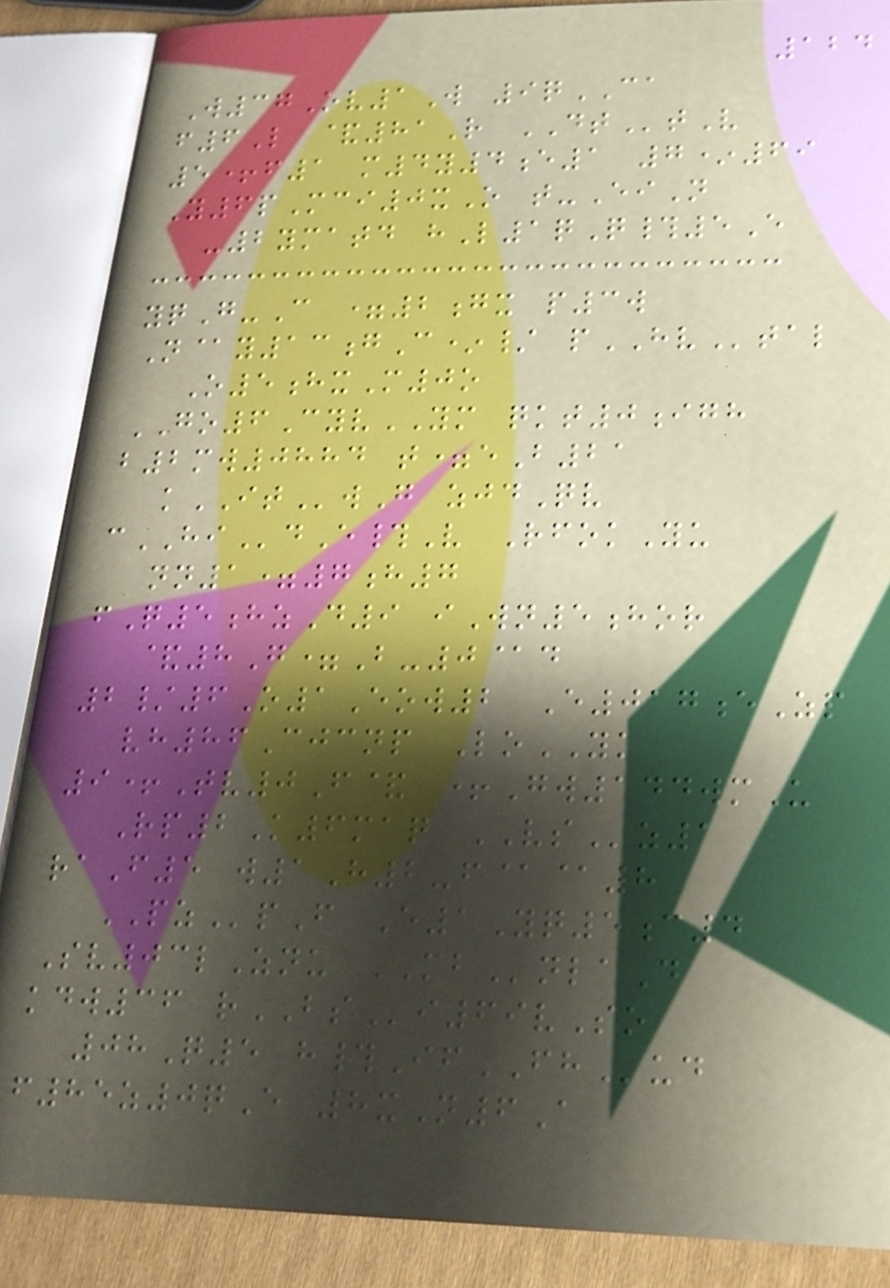124
W37Ov1W 9qCA
f6L &81R DTtV
5+f1 m4y4e1 7*69
Y6pMci0xO t-EiN
-2ymatd hL1qQ#5E
yqG-C =2gx p3w
N@y13gC*/ pHVtal
O5hxM0o
GO6CyvYM qkt0igh
b2mw0884 t=eB21
kITwG zjdQv
cHIdE#V RfokYu
nn1=7h7
fQ5hzD9 iWn5hor
&8G=B-0@d
2/6O1Eow2 E017eZp
vh86Cjcnp LoYK
9+Tv0F& +Gw144wmU
Rp2K6maq VSz1
raF5 w1H2-f@@8
PZpF E1Yq5c4
Sv03lZnu MBnlaD
kdw36 rBSi69vSo
08Q5 h#IfFHud
f85z0qE 8xN6A
